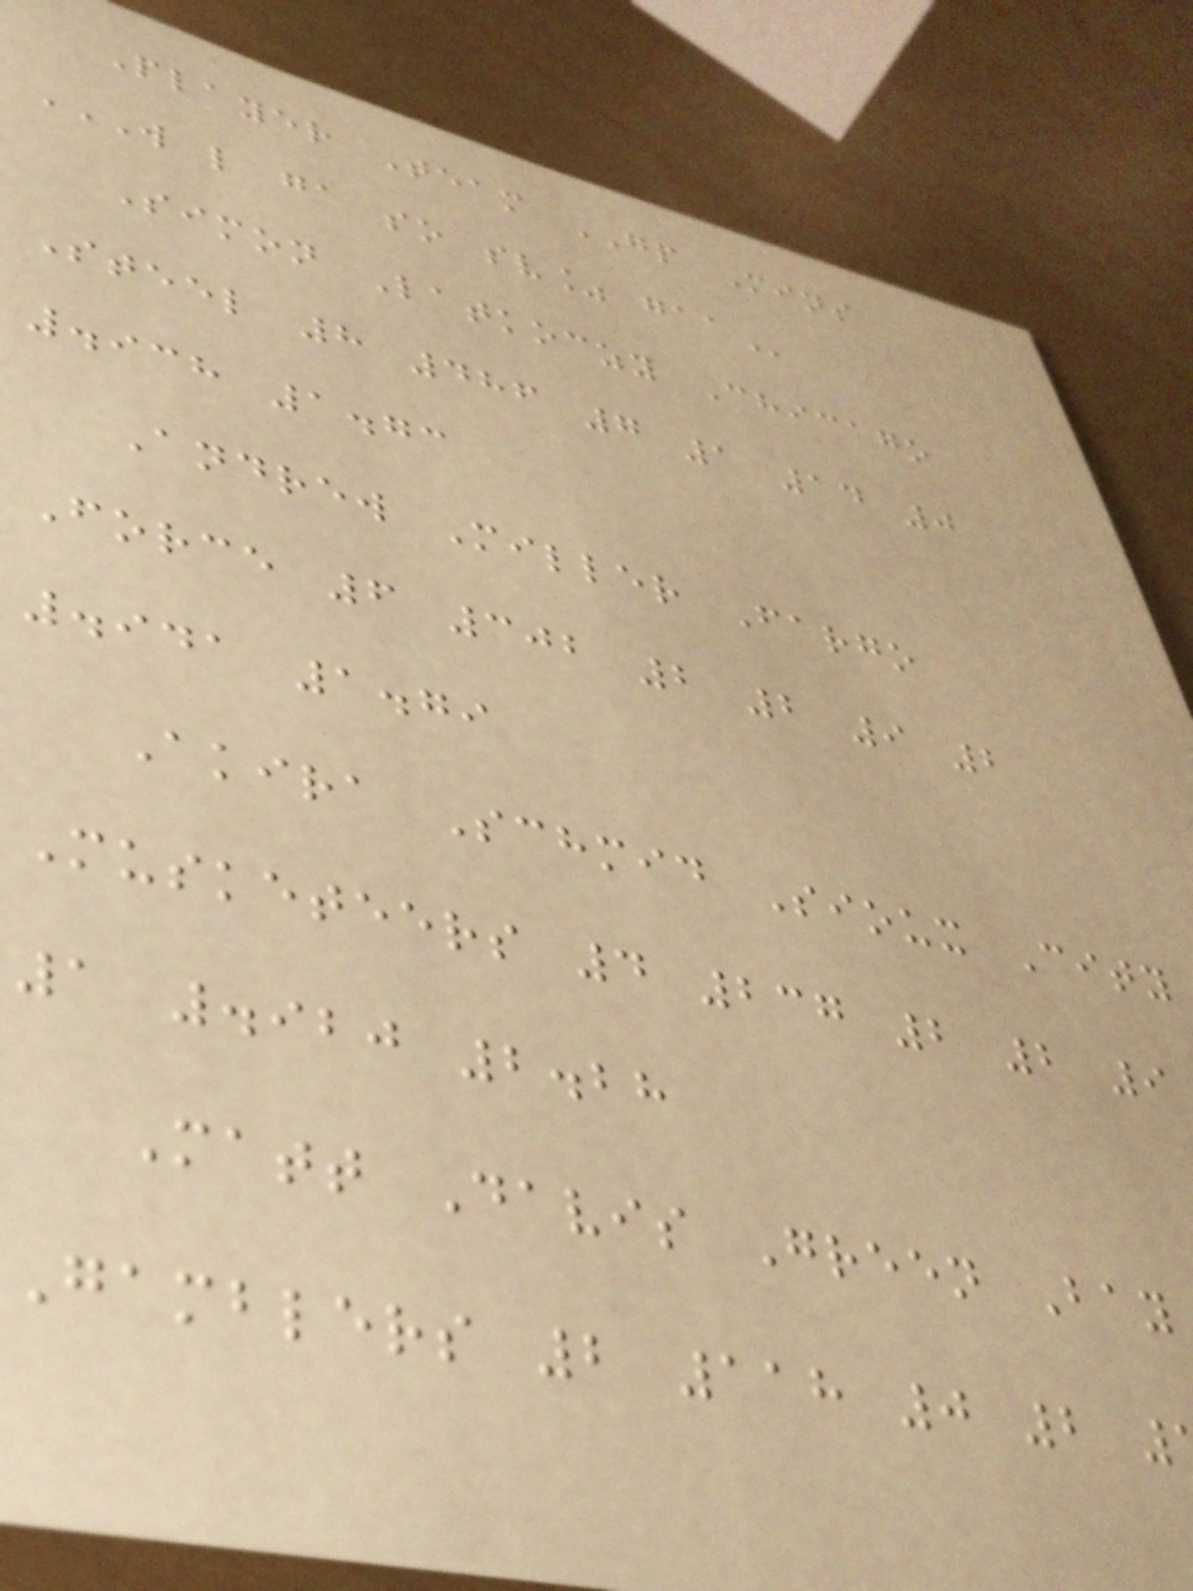Player Team GP Mins
W L GA SO SV% GAA
Simon Latkoczy Chicago
Steel 8 486 7 1 14 0
.938 1.73
Andrew Miller Fargo
Force 6 302 2 2 9 2
.941 1.79
Akira Schmid Sioux City
Musketeers 4 237 2 2 9
1 .920 2.28
Matt Davis Green Bay
Gamblers 2 118 0 2
